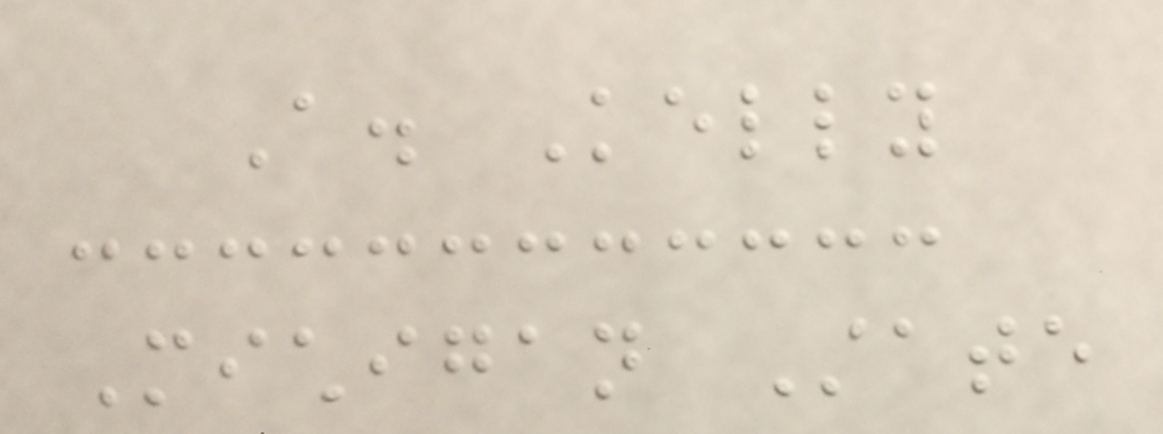A. Kelly
Michigan State
